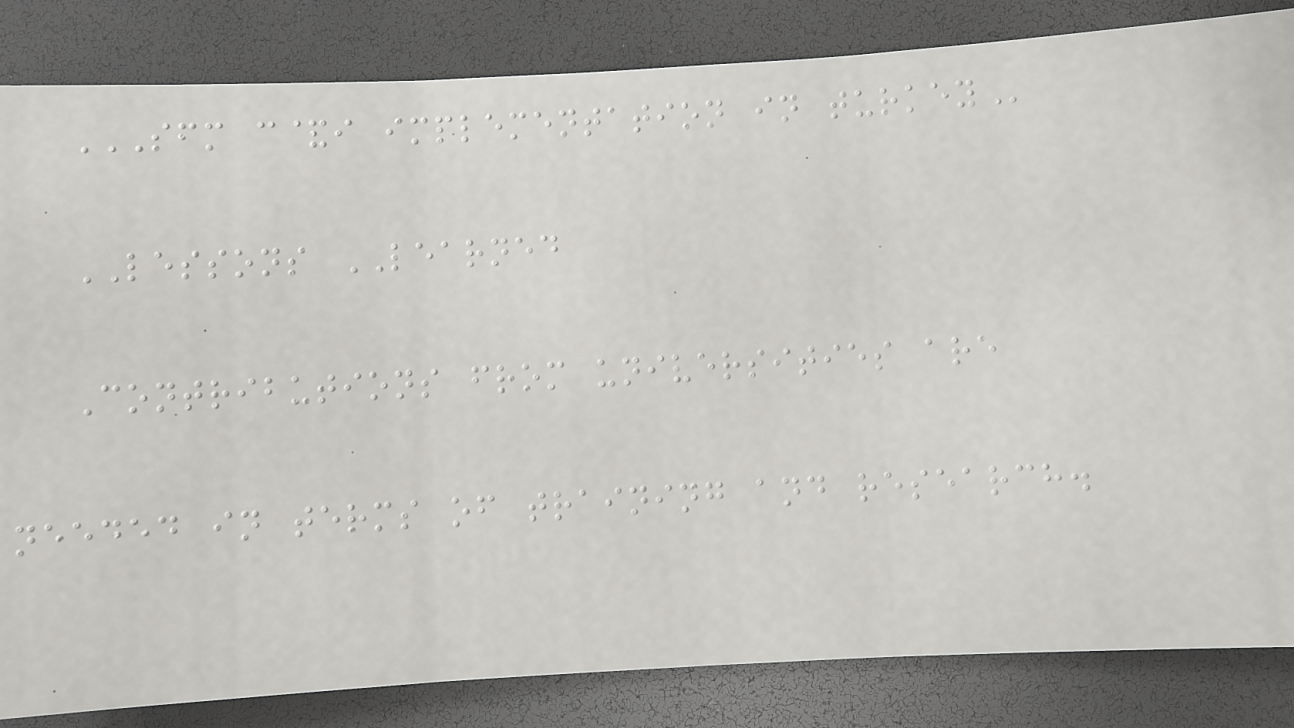SFM C&I IMPLEMENTATION IN TURKEY
LESSONS LEARNED
Contributions from universities are
needed in terms of training and research.
